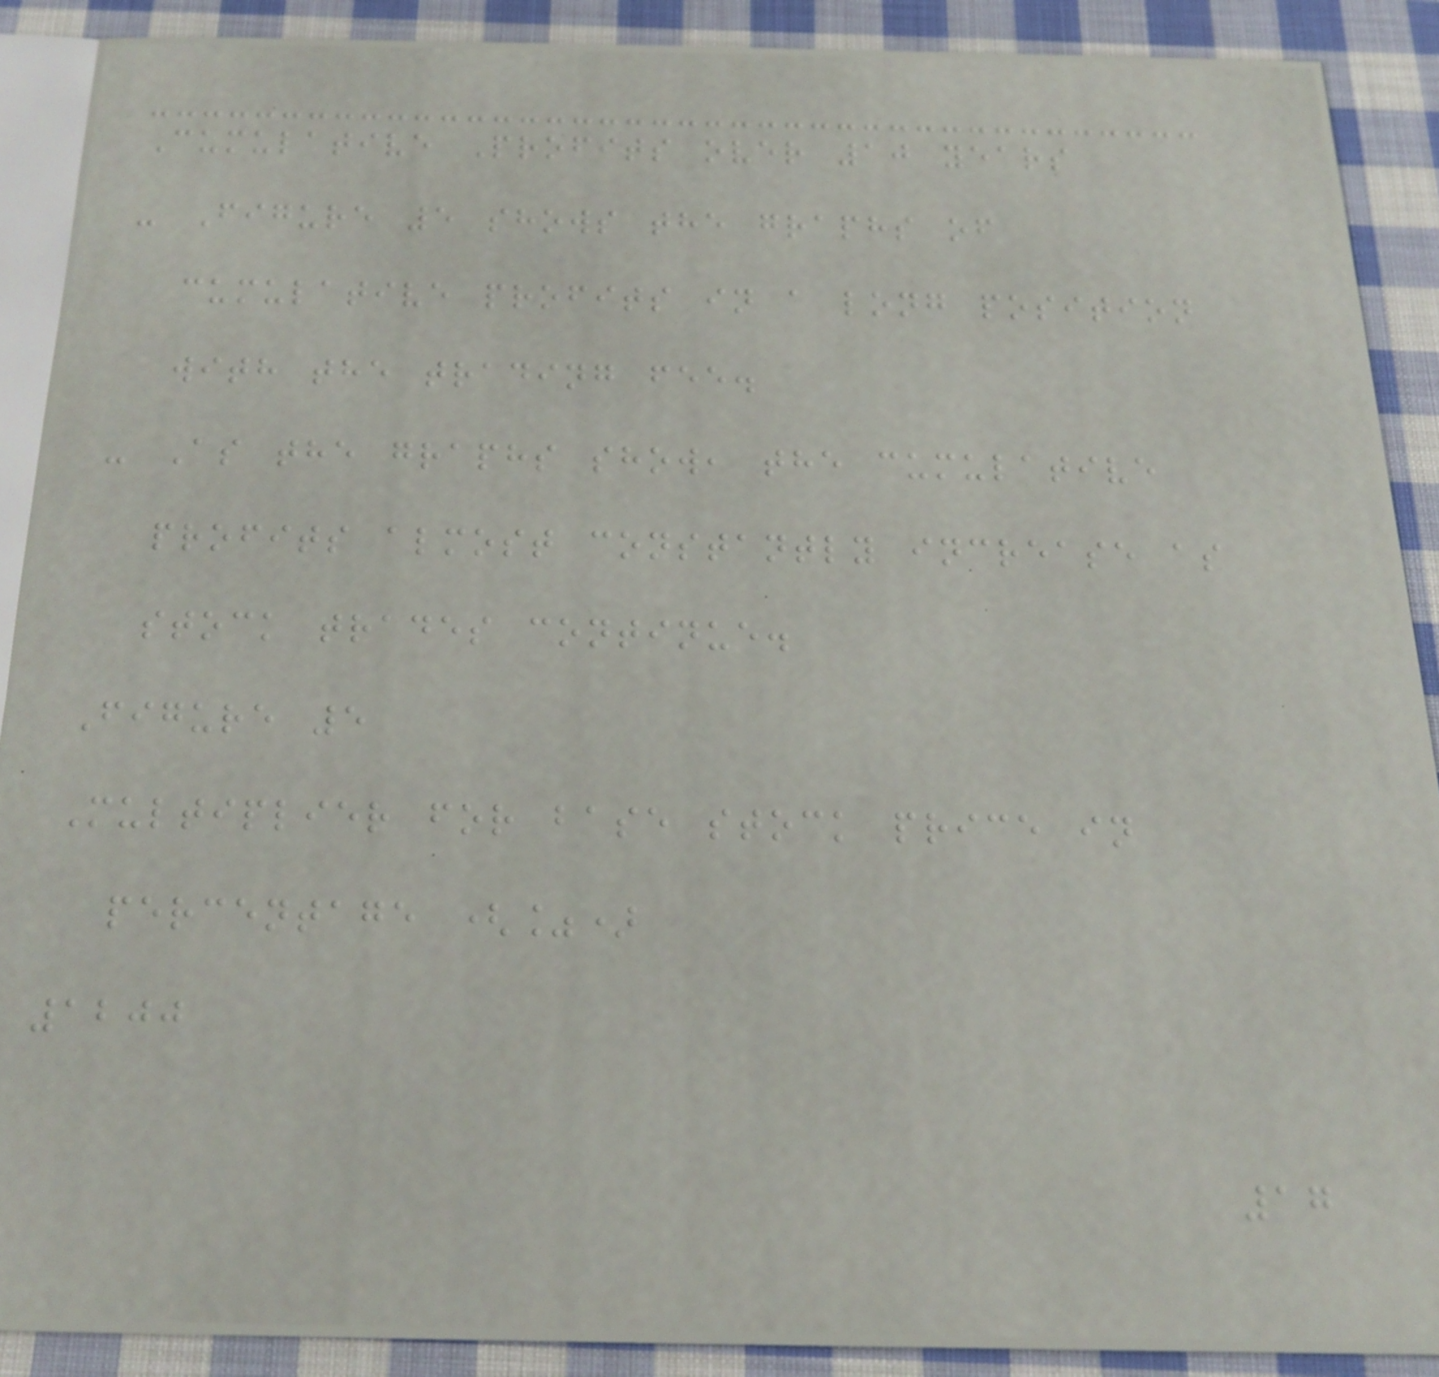Cumulative Profits over 10 years
- Figure 5 shows the graphs of
cumulative profits in a long position
with the trading fee.
- As the graphs show, the cumulative
profits almost constantly increase as
stock trades continue.
Figure 5
Multiplier for base stock price in
percentage (%)
1200
17
